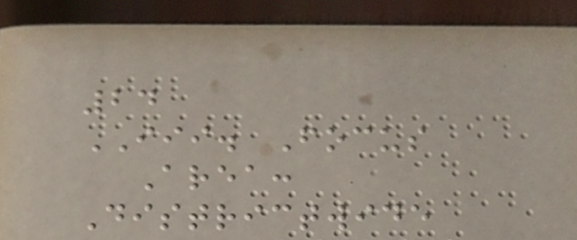24
III. Focus
Area:
Districtwide
